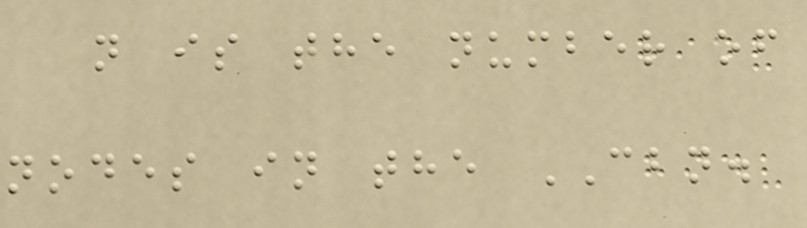n is the number of
nodes in the CBN.
